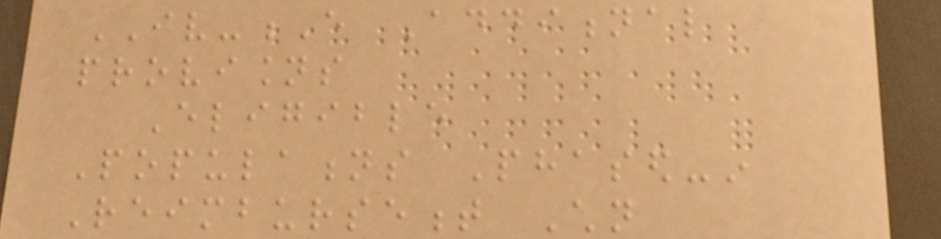IV-E Additional
provisions
Eligible
Populations Phased-in
Reimbursement Children
